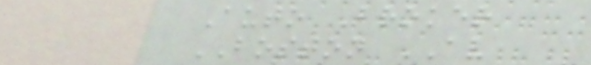Auto Broker
BOSTON AV
